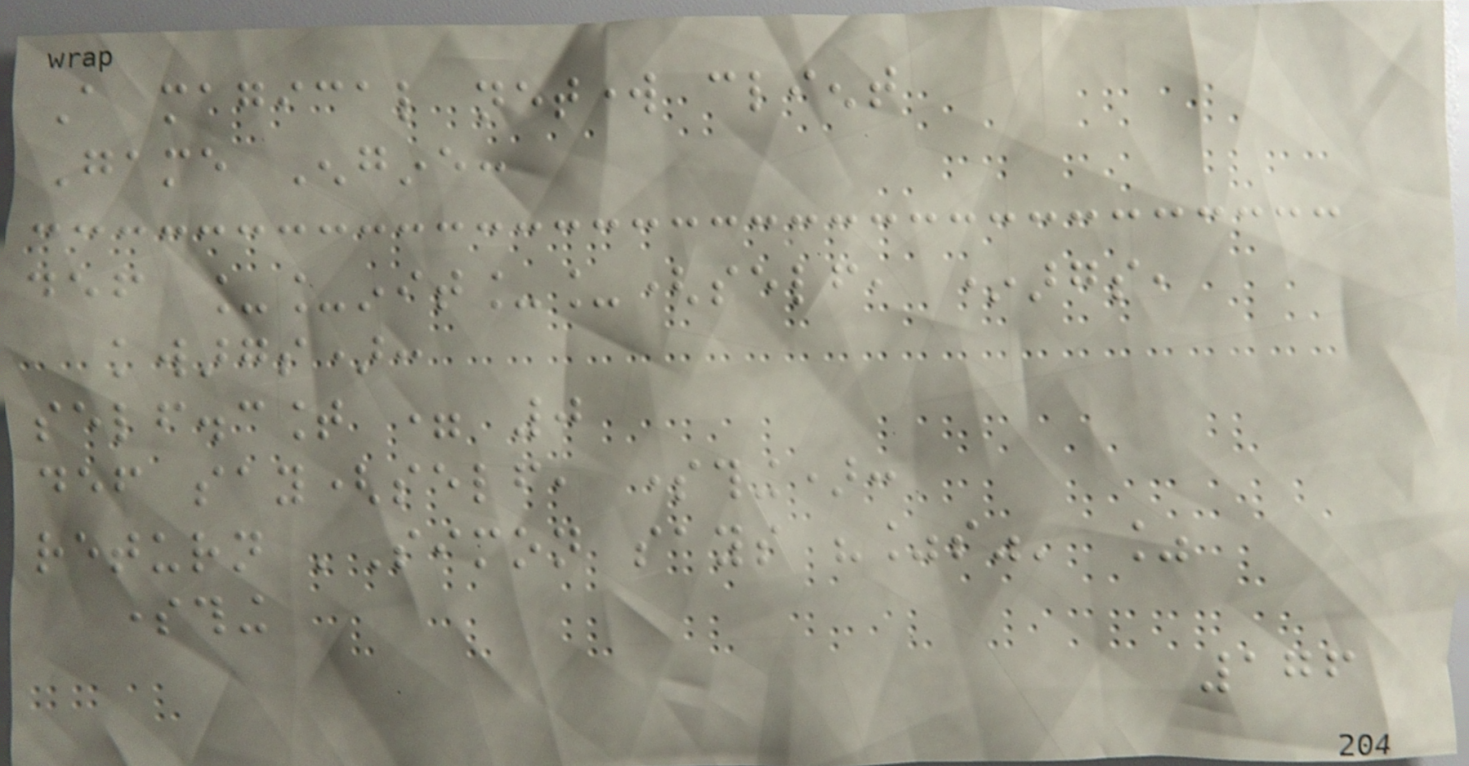A magical network client
Game Engine:
def __init__(self, *args,
kwargs):
self.count = 0
def say(self, something):
return 'Simon says "%s"' %
something
176
